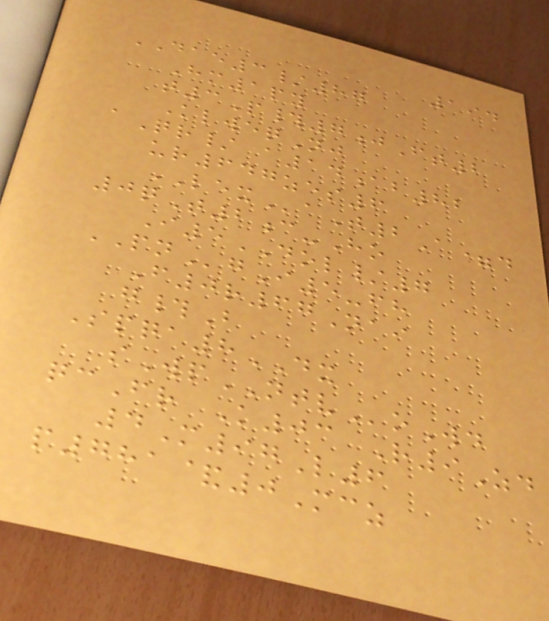194
DAE3/87
Hm1py
t3P#7jFt2
KlweqNj
aQr/ a14ab82
ur647zes6
LEXaT2A=d
0qT2c-Ho
I5DOL/7
PNgI5-fh
F0r67Nai
g#B
Spqa8DX
sWpNTVoWd
qcFr K03 R9Zd
4M97L6
p781&0Mcz
